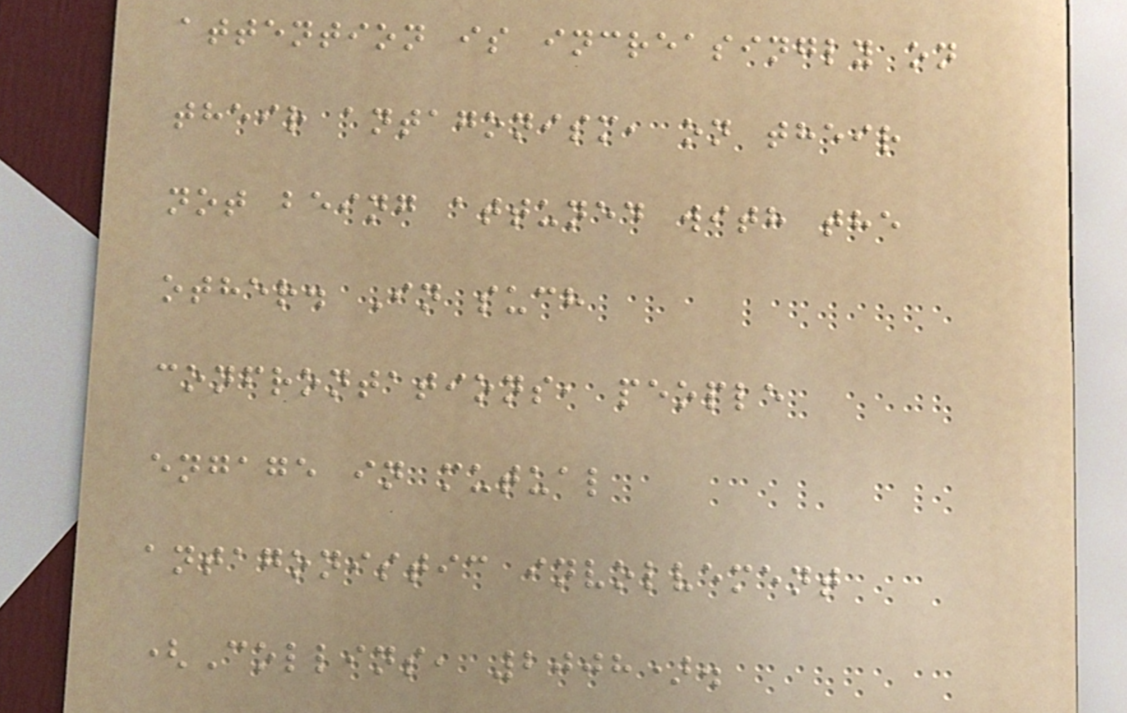attention is increasingly on
their antagonism, on their
not being attuned with the
other. In such
confrontations, people
engage in mutual
antagonistic involvement
(Collins, 2008).
